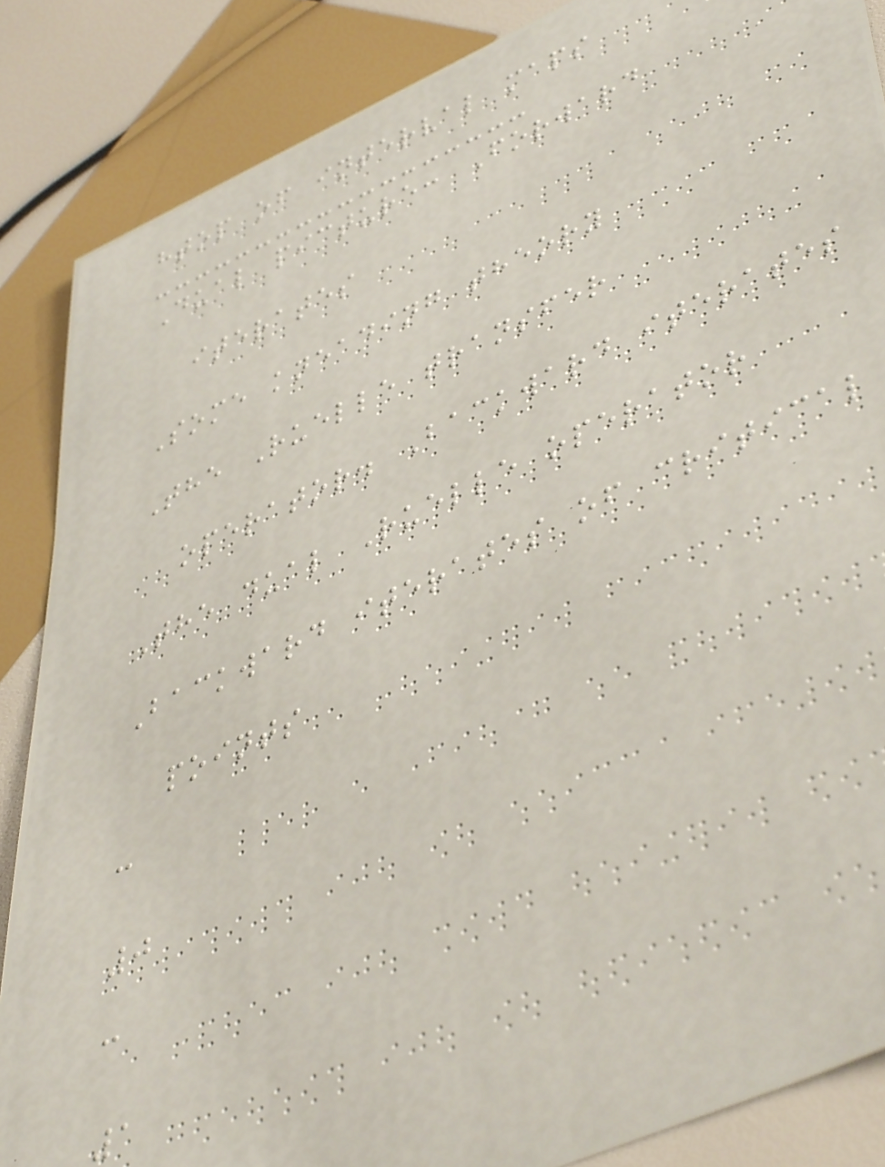htop of interval maps
Dual picture: Forward
iterates
Some kneading theory
The Ruelle transfer
operator. Backward iterates
The dual Ruelle operator
Backward iterates of critical
points
c
0
c
1
